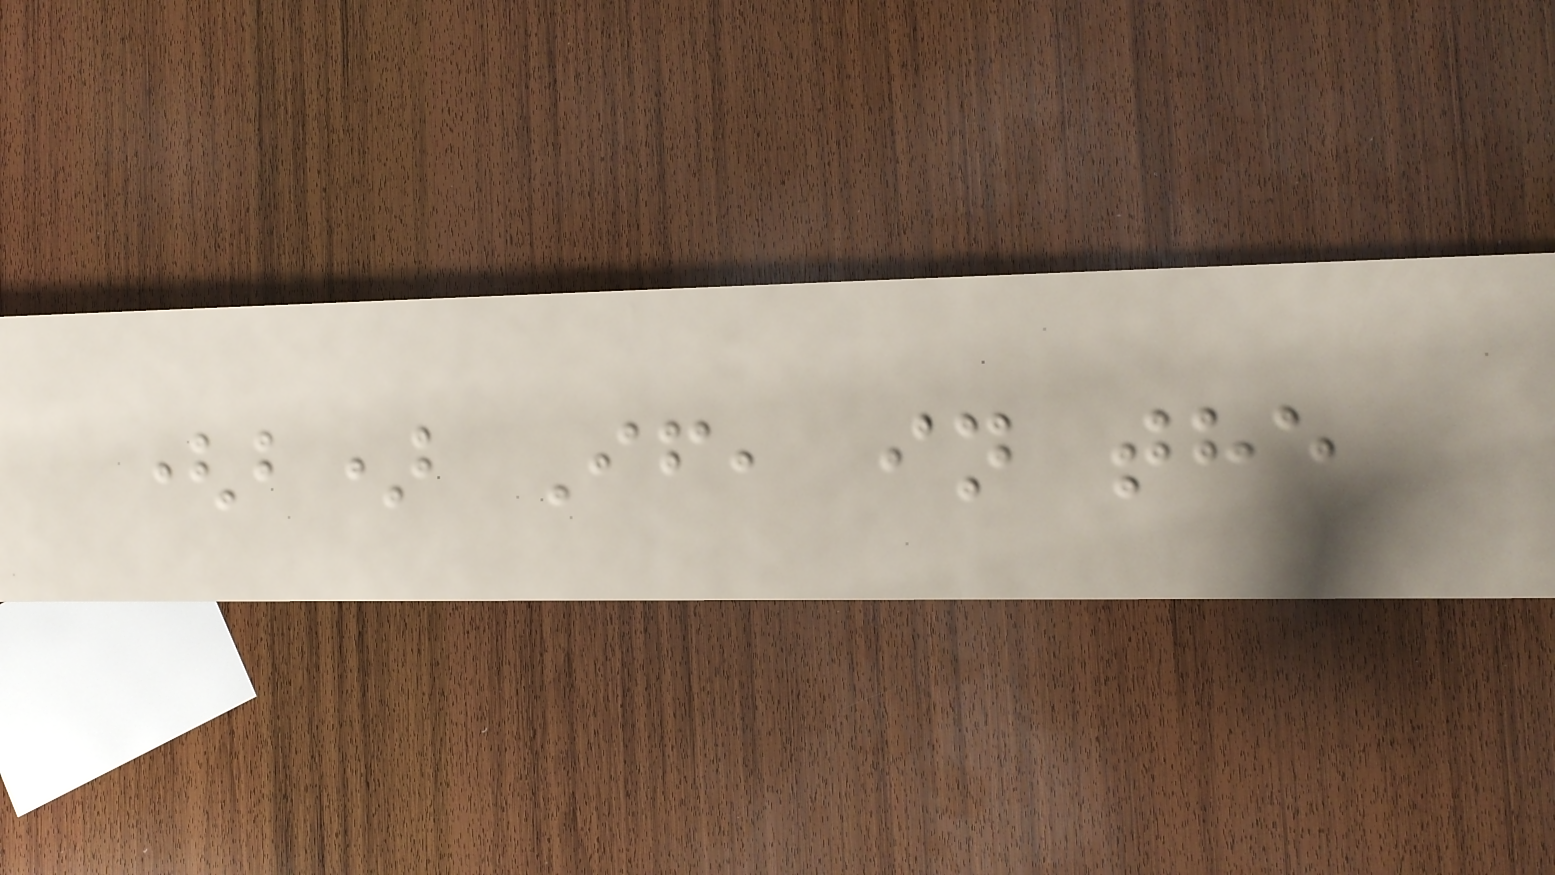(b) If, in the
